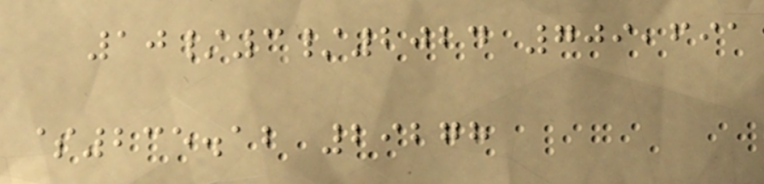10/3/2024 709,691
$235.12 29278
